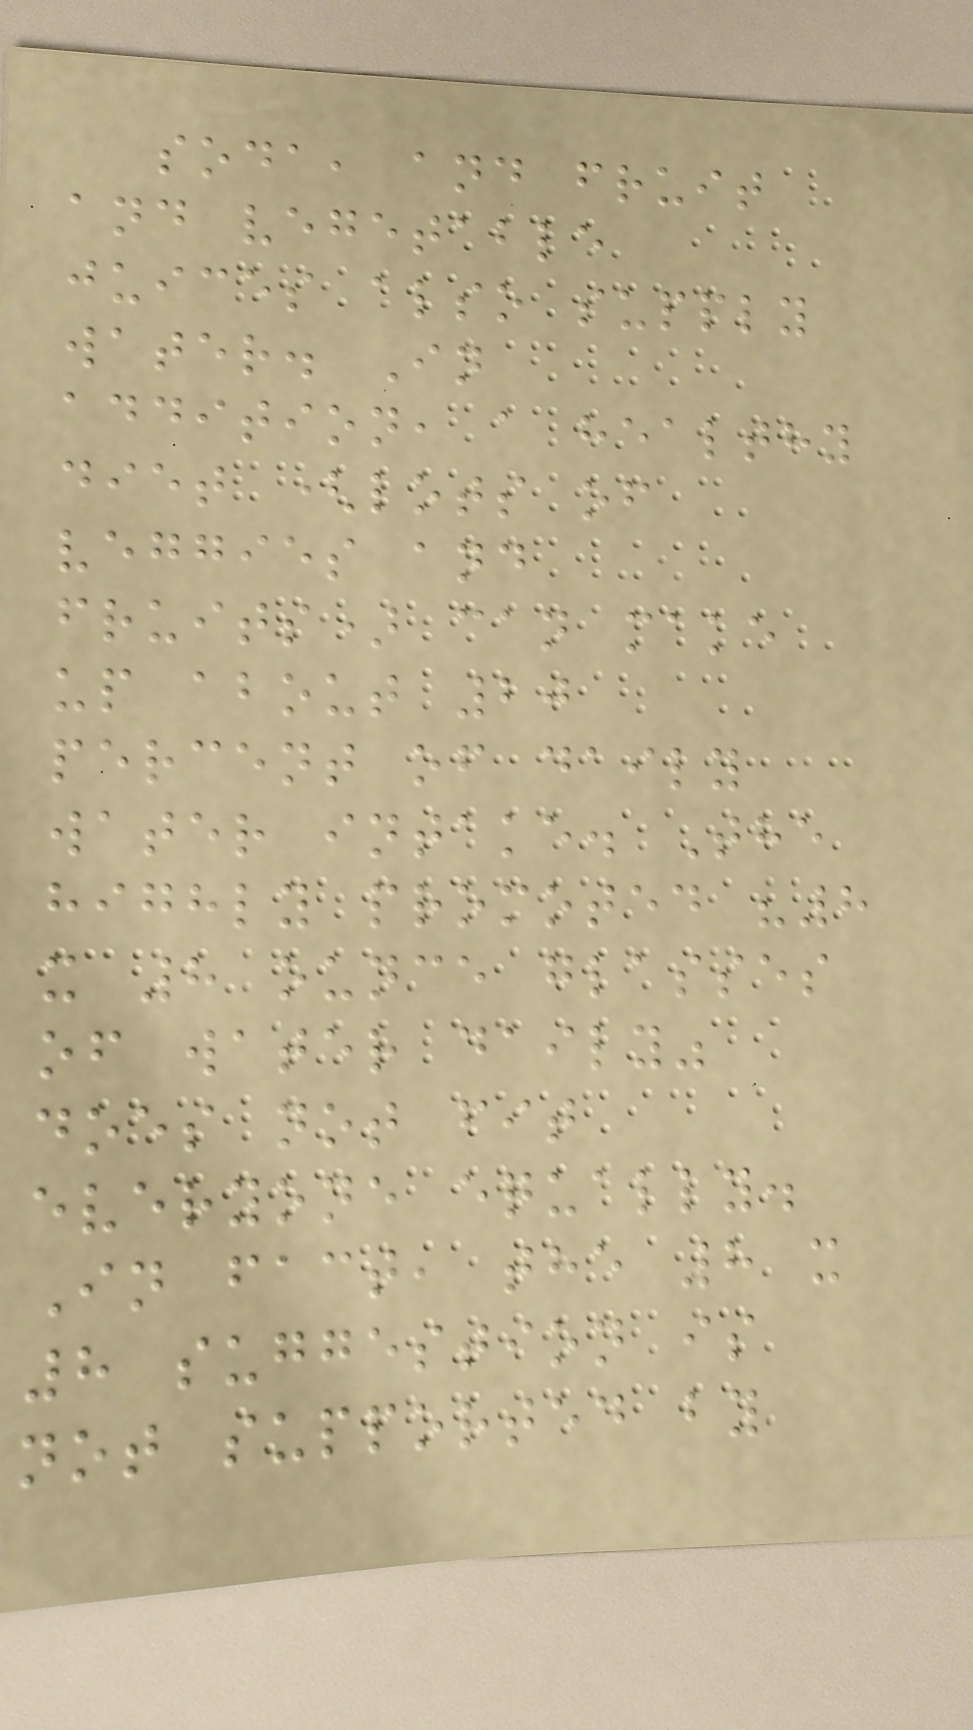soda, and fruit
and vegetable
juices also supply
water. In
addition, a healthy
diet (lots of
veggies and
fruits) can make
up about 20
percent of daily
water intake. The
highly promoted "8
x 8 ounce glasses
of water daily"
does not fit
everyone equally.
In fact, the 8 x
8 suggestion is
not supported by
